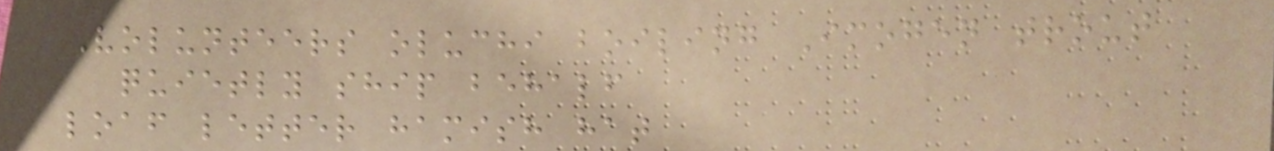Volunteers oluchi boiling Imogen trout
quietly ship behalf
loaf letter hamish hat
